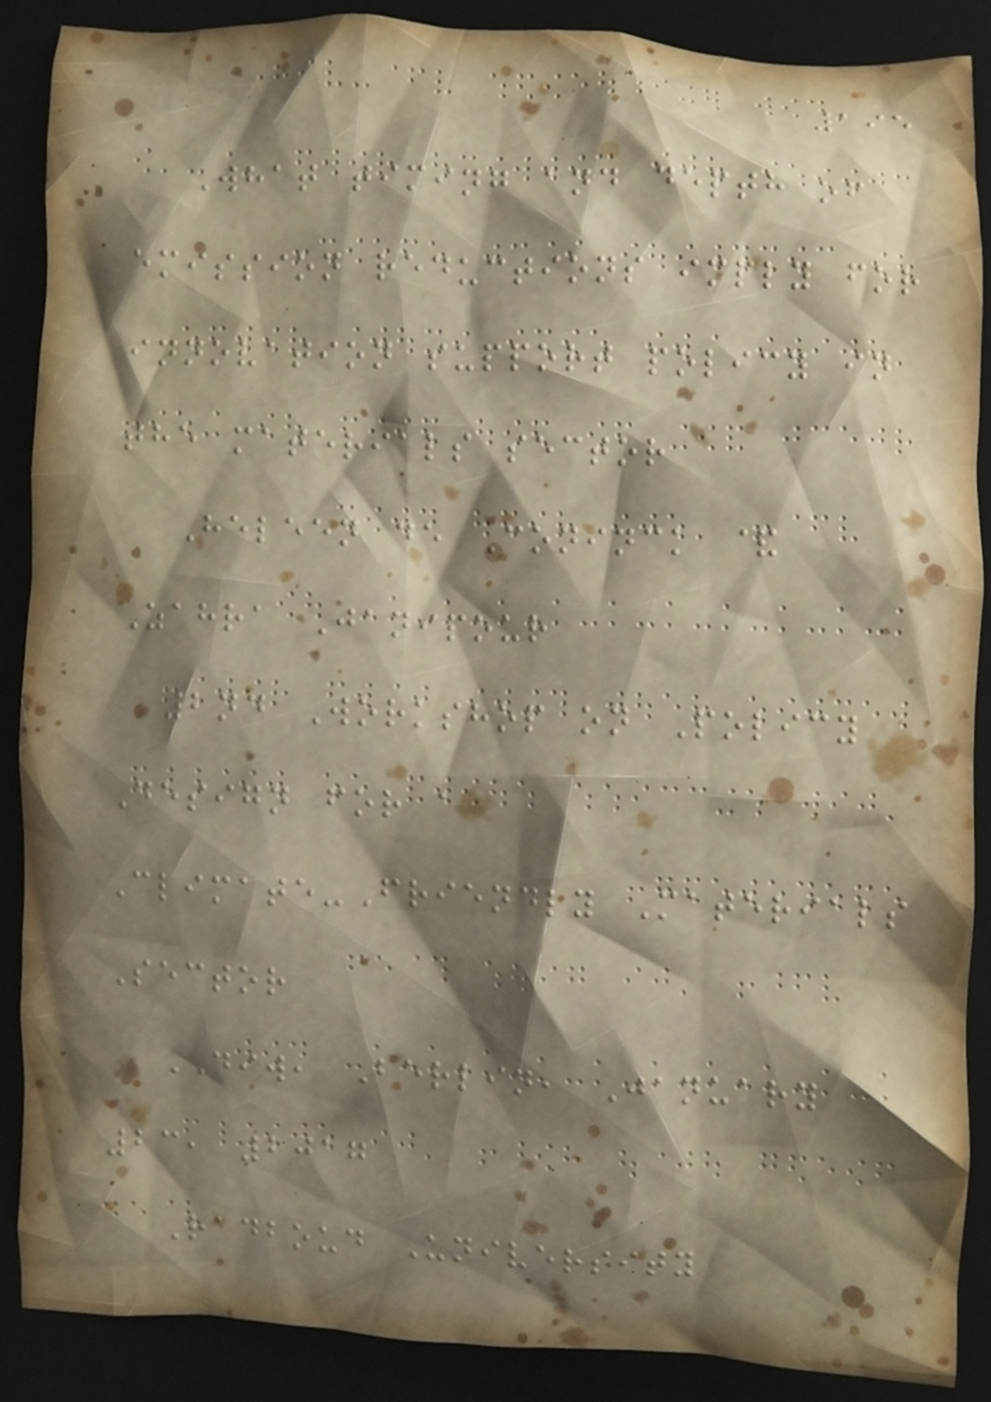195
What timing and depth of
emission reductions imply for
innovation support policy in
the materials sector
Heleen de Coninck &
Zahra Janipour
2nd Workshop on Policy
Design for a
Climate-Friendly Materials
Sector
DIW, Berlin, January
23, 2017
Radboud University
